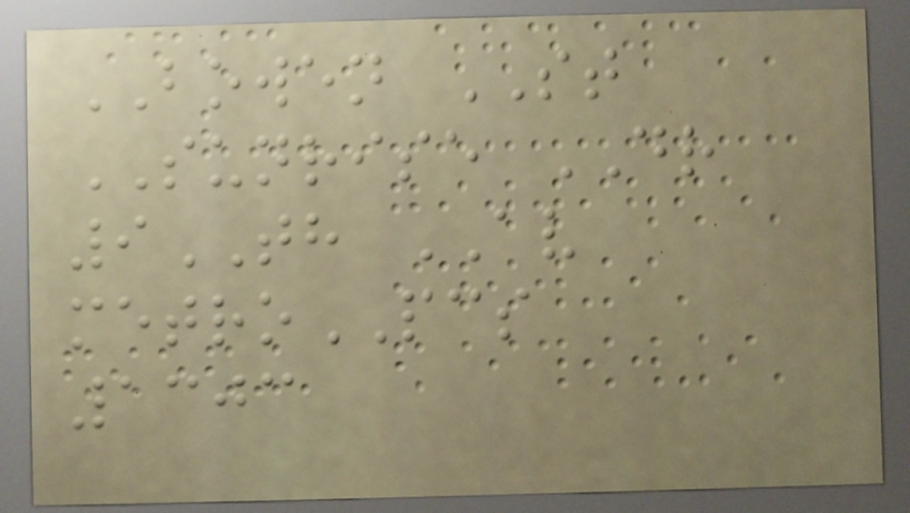BOWEN ST
SUNRISE DR
9TH AV
metroPCS
1303
